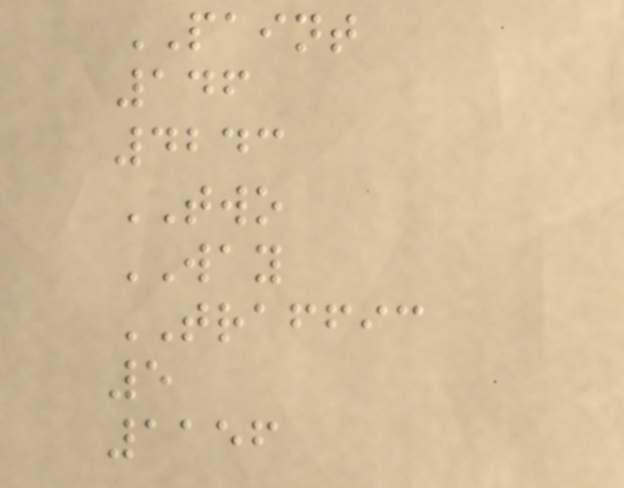PAINT
146
4243
TWO
WAY
TRAFFIC
5
1156
